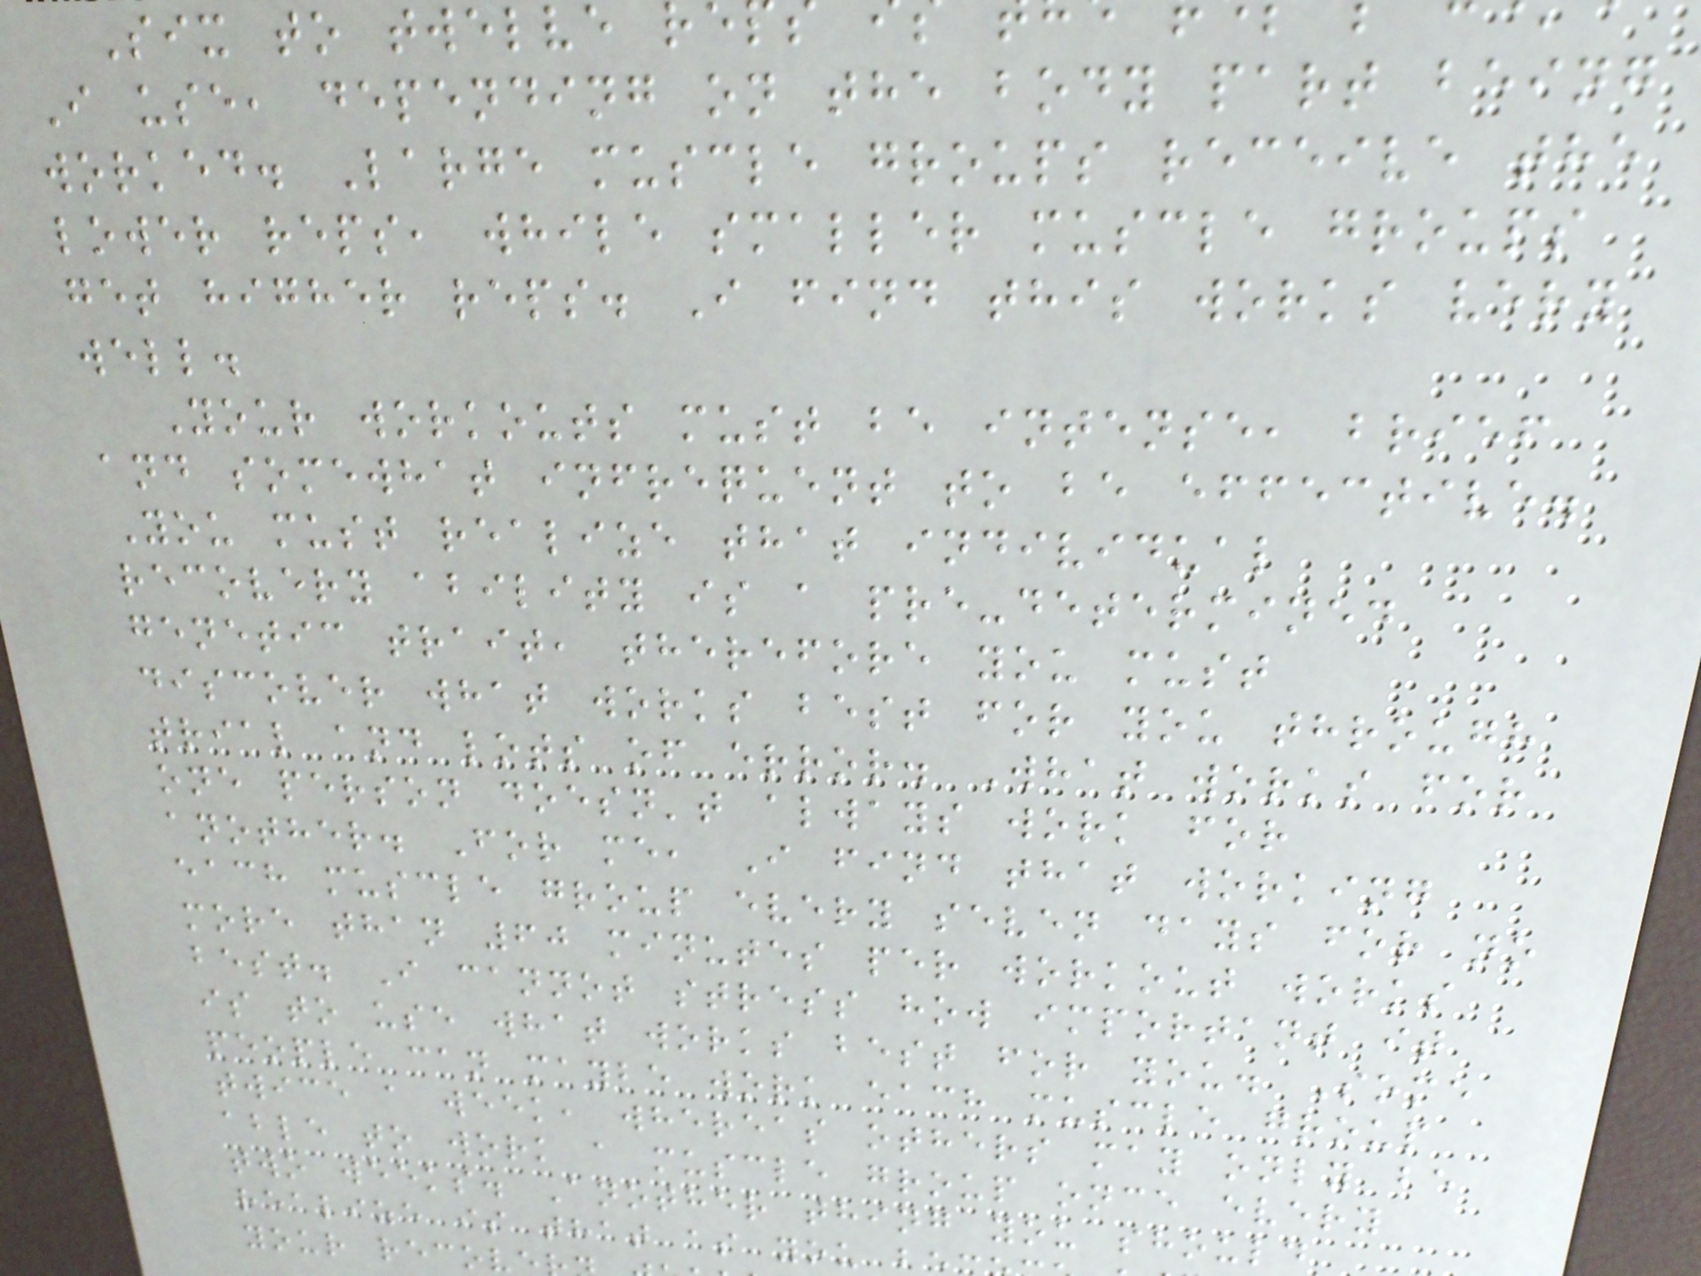Six to twelve r
I use, depending on the body part being
worked. Large muscle groups receive the
lower reps, while smaller muscle groups
get higher reps. I find this works very
well.
Your workouts must be intense, brief
and somewhat infrequent to be effective.
You must realize that individual
recovery ability is a pre-determined
genetic trait, therefore you must
discover what works best for you through
trial and lots of error. What works for
one person doesn't always work for
another. For me, I find that working
each muscle group every seven days for no
more than 60 minutes per workout works
best. I cannot stress how important it
is to use what works best for you. Some
people can maybe work each muscle group
twice a week, whereas others may only be
able to work a muscle group once every
two weeks. Another thing you should
realize is that as you b
your recov
